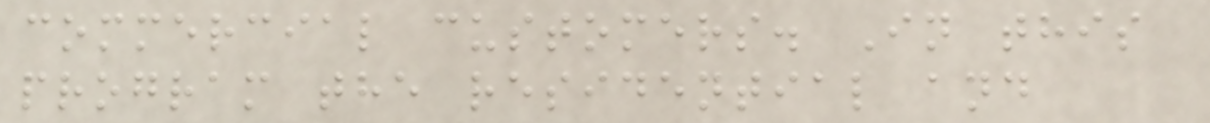commercial customers. In this
program the residential and
